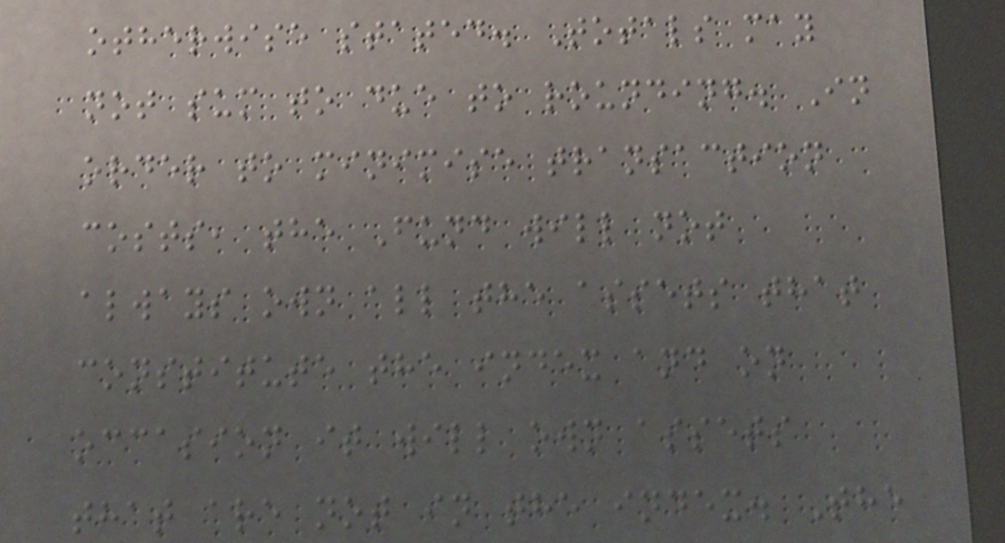otherwise stated. Totals may
not sum to due to rounding. In
order to minimise transaction
costs, the Fund will not
always own all the assets that
constitute the index and on
occasion it will own assets
that are not in the index. The
